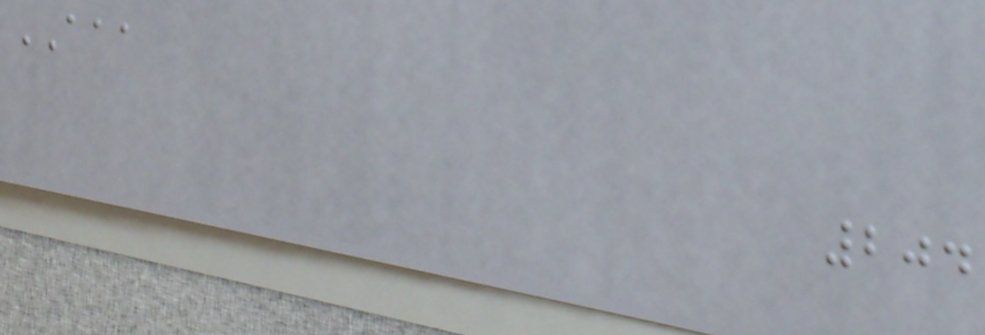AAA
204
